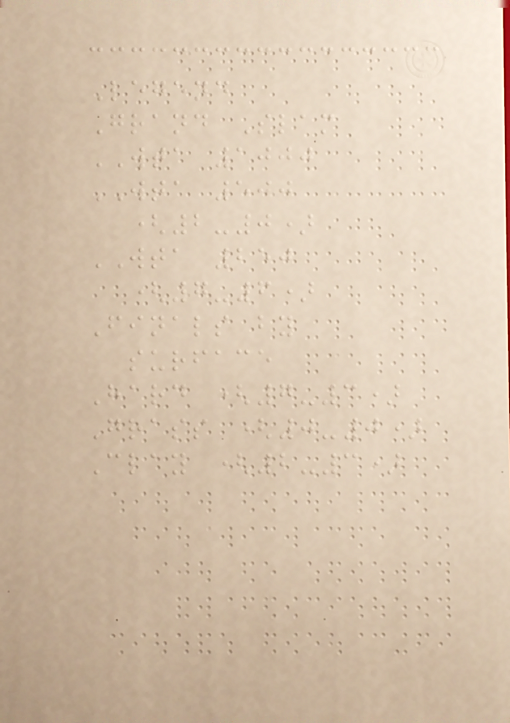Legend
Grand Slam
WTA 1000
WTA 500
(2-0)
WTA 250
(7-6)
Finals by
surface
Hard (7-3)
Grass (0-0)
Clay (2-3)
